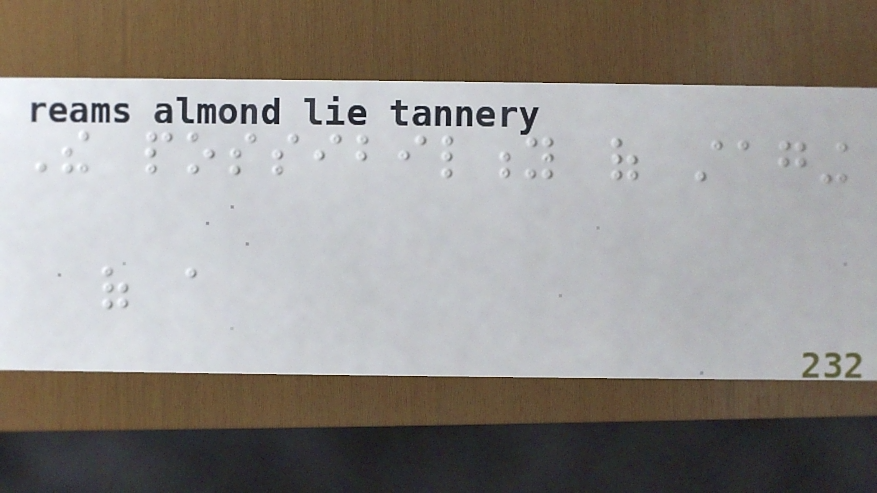The possibility of staging
of a
